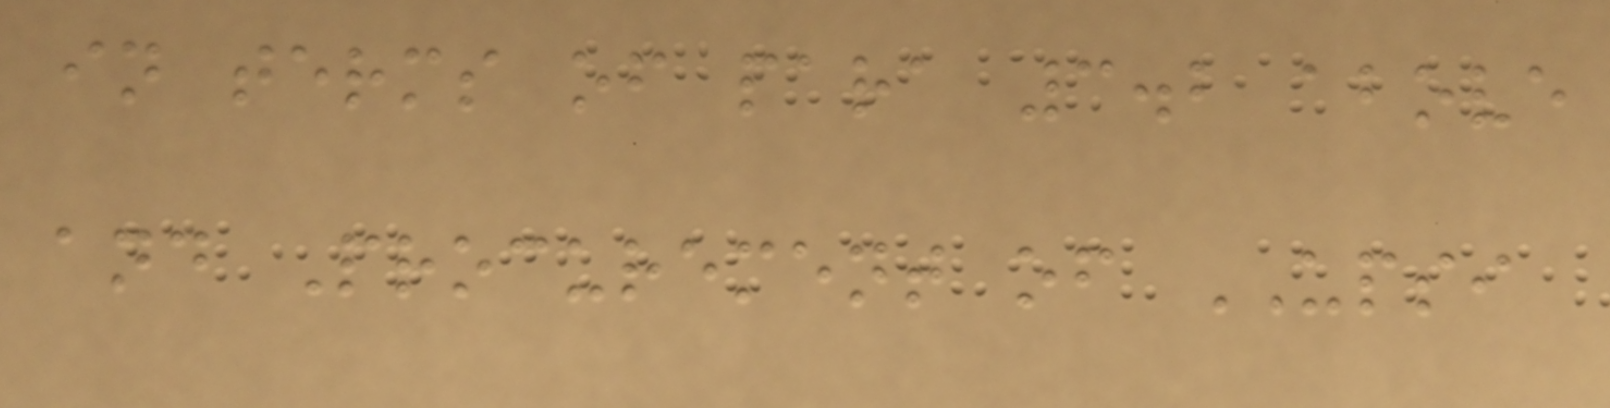in terms of para 3.2 above
and Procurement of UPSI
